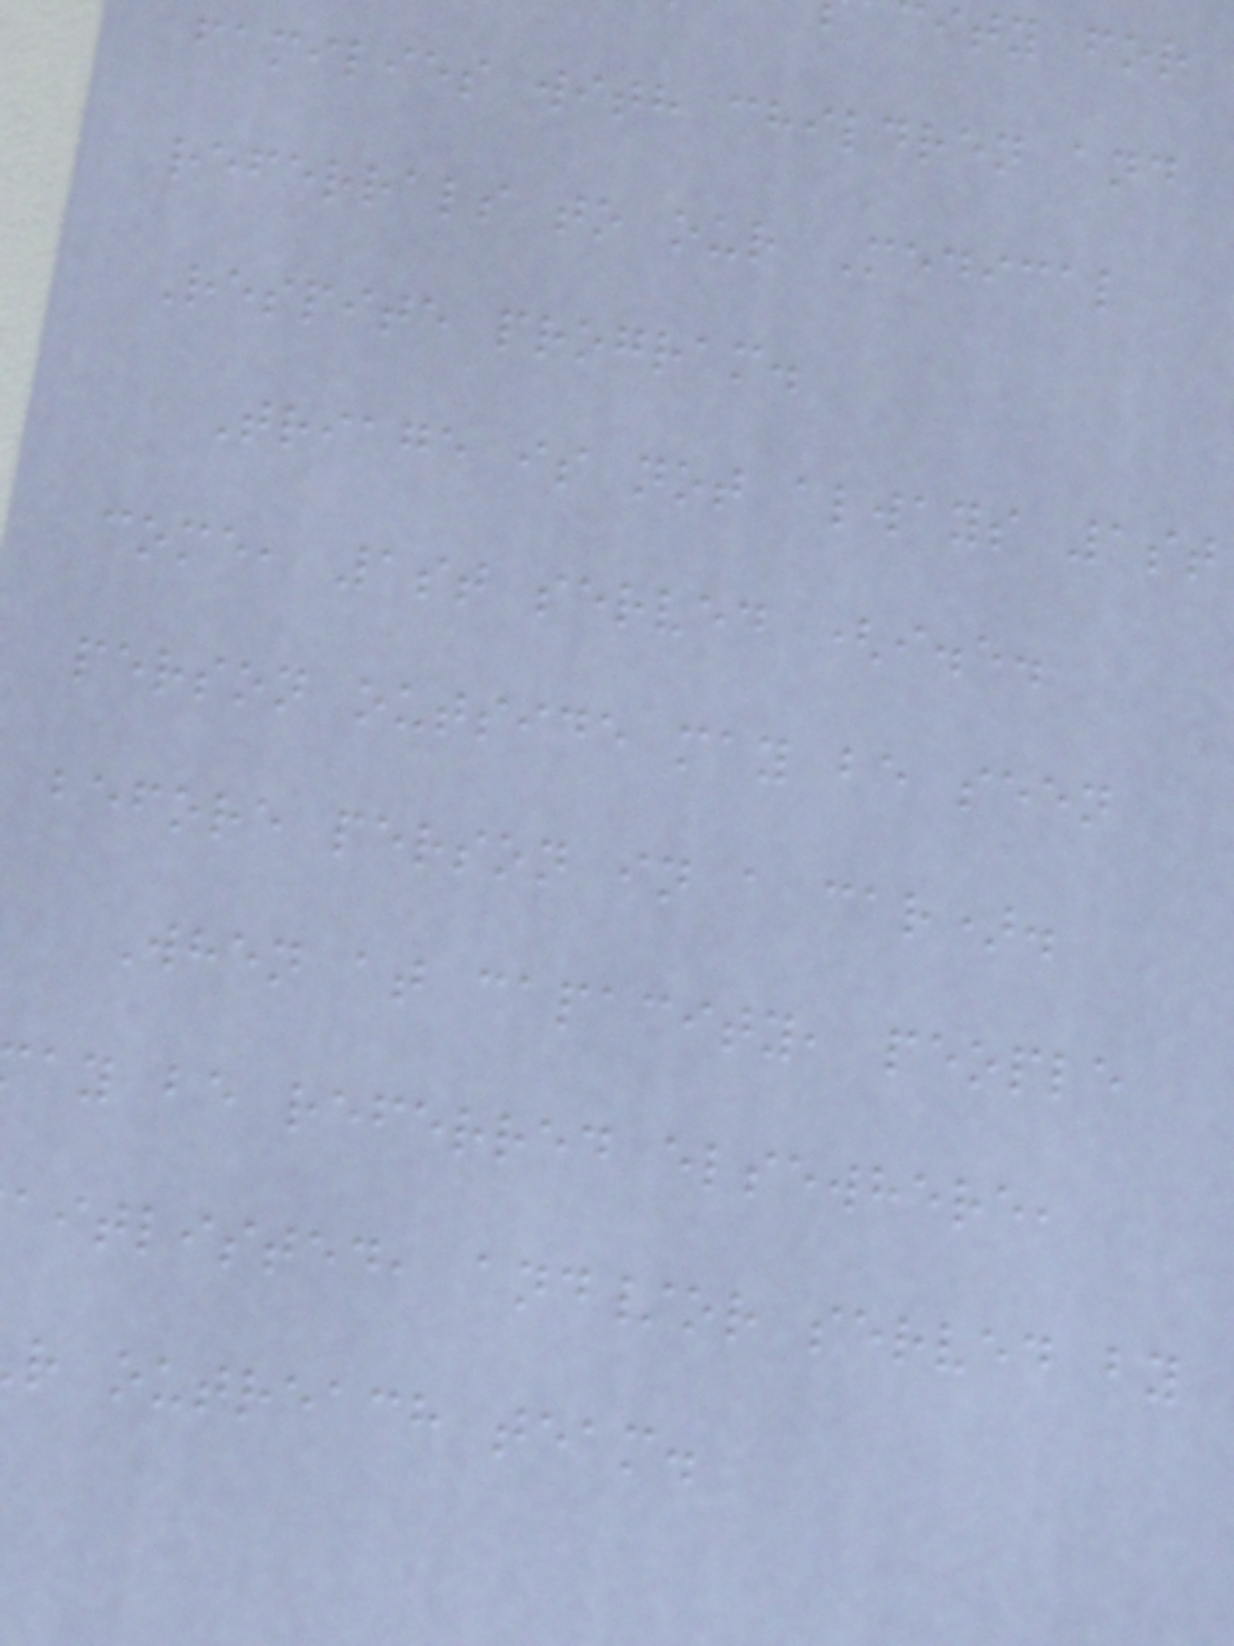ity for
families with children and
referrals to our Medical
Respite program.
Triage is not always 1st
come, 1st served (i.e.
person outside may be seen
before person in a car).
When at capacity, people
ay be referred elsewhere,
aitlisted, and/or served by
r outreach team.
